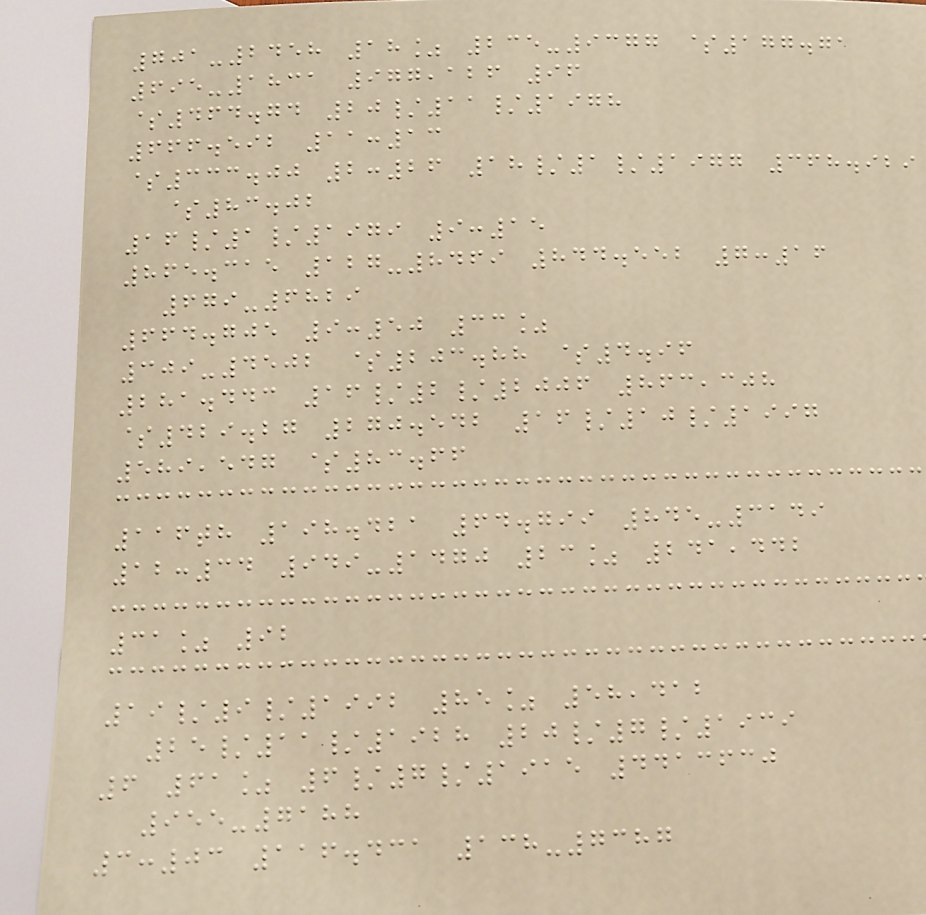701-2458 18% 235-9377 $177.71
695-1831 977,126 96
$464.74 20/11/1978
666.592 11:13
$333.00 2:26 18/1/1977 368.929
$83.02
16/1/1979 9:15
865.315 127-8469 844.552 7:16
679-6829
664.705 9:50 33%
309-4502 $203.88 $4.96
281.443 16/2/2006 863,308
$429.27 270.542 16/10/1997
589,547 $83.66
116th 198.421 64.799 845-3149
12:34 949-1470 23% 241,442
31% 92
19/9/1992 85% 58,412
25/11/1928 20/7/1939
6 61% 6/7/1915 4413630
955-7188
3:03 116.431 138-7387
